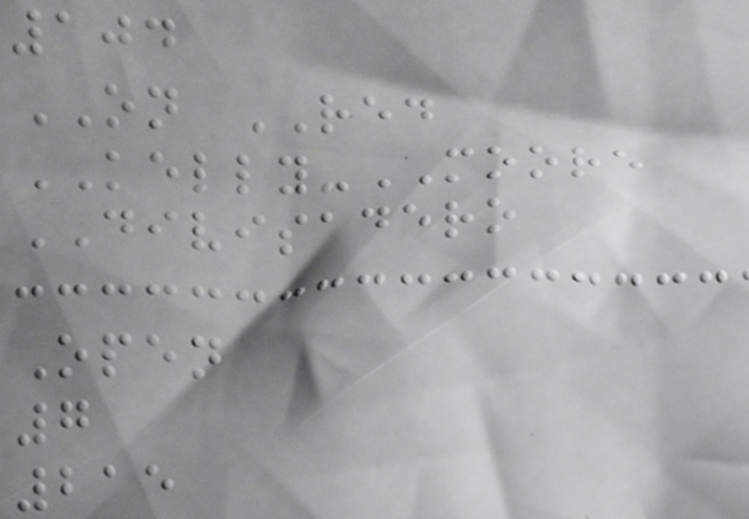104
ON RED
KELLY-MOORE
DIVISADERO
Open
7
215
